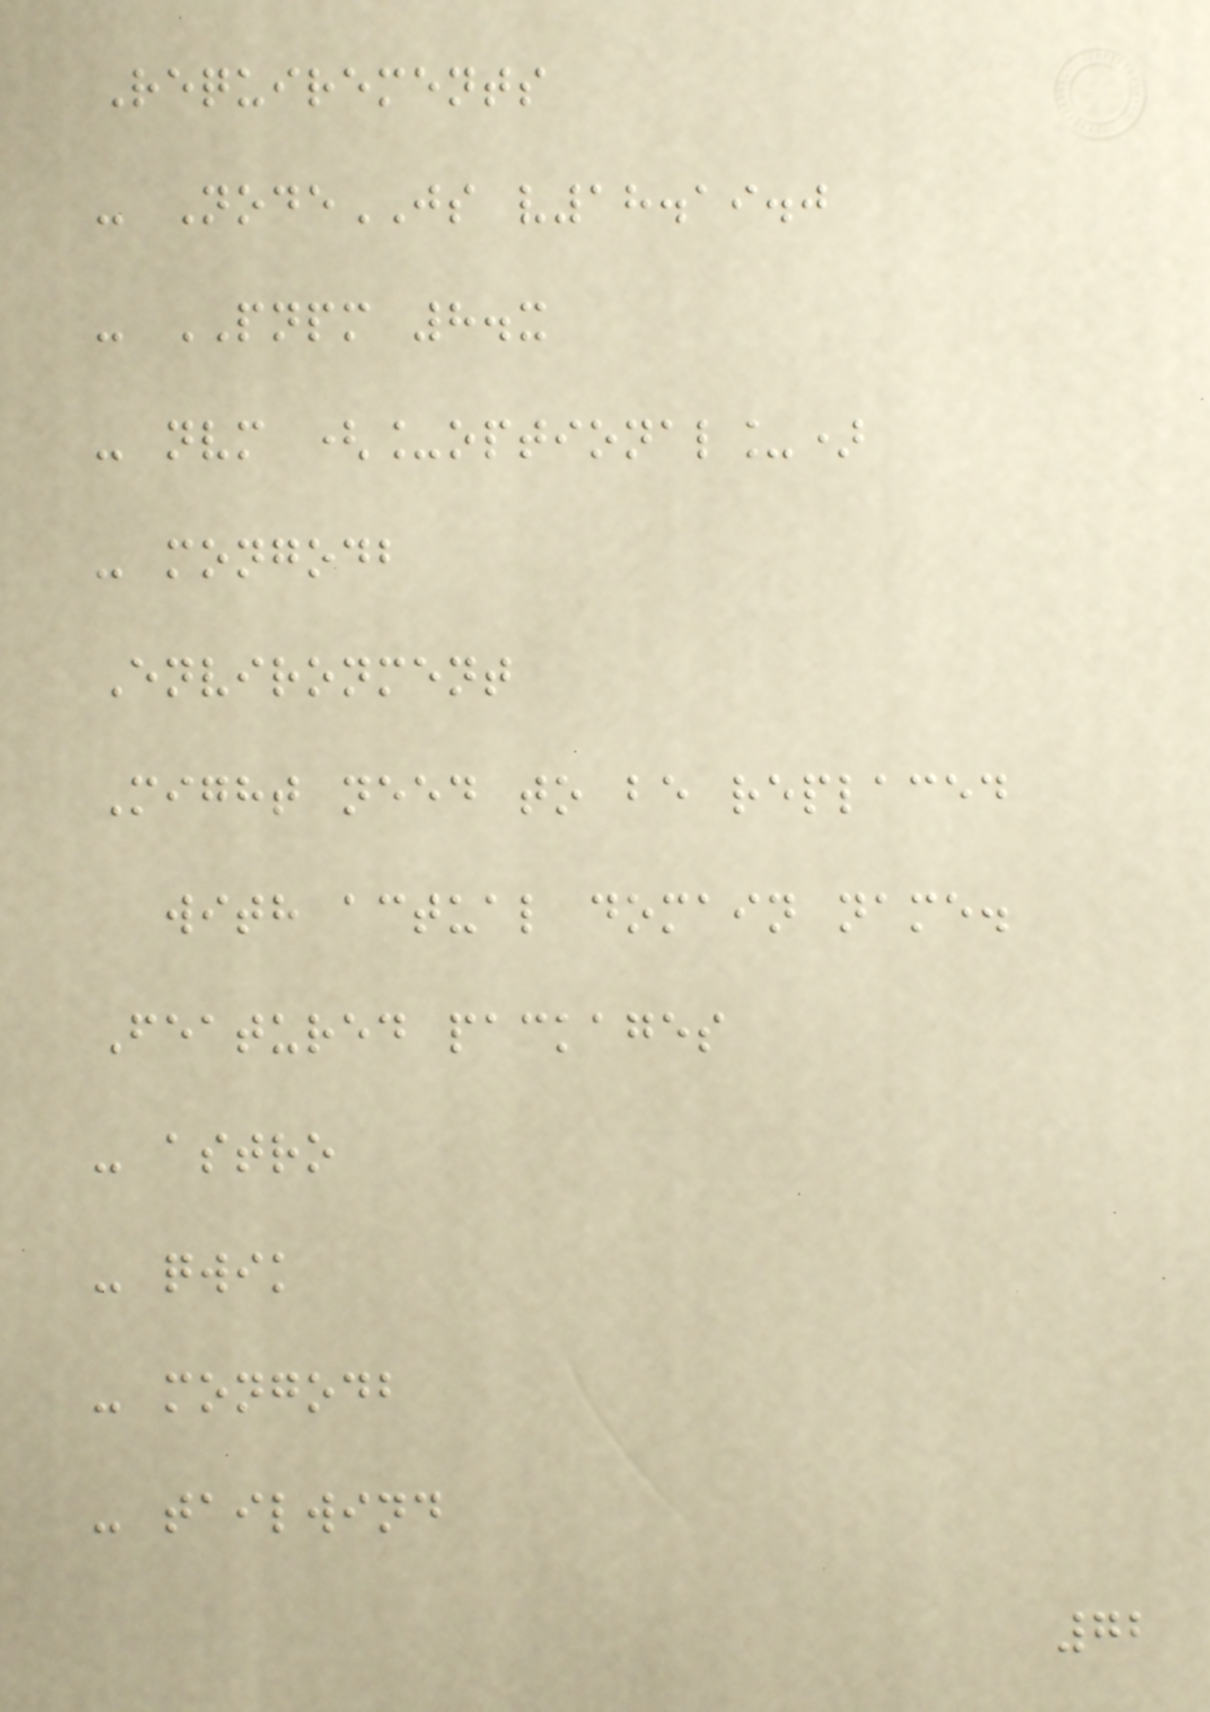Requirements
- NodeJS v18.19.0
- PNPM 8.x
- nvm (_optional_)
- mongodb
Environment
Might need to be replaced
with actual domain name.
Featured packages
- astro
- qwik
- mongodb
- tailwind
72
